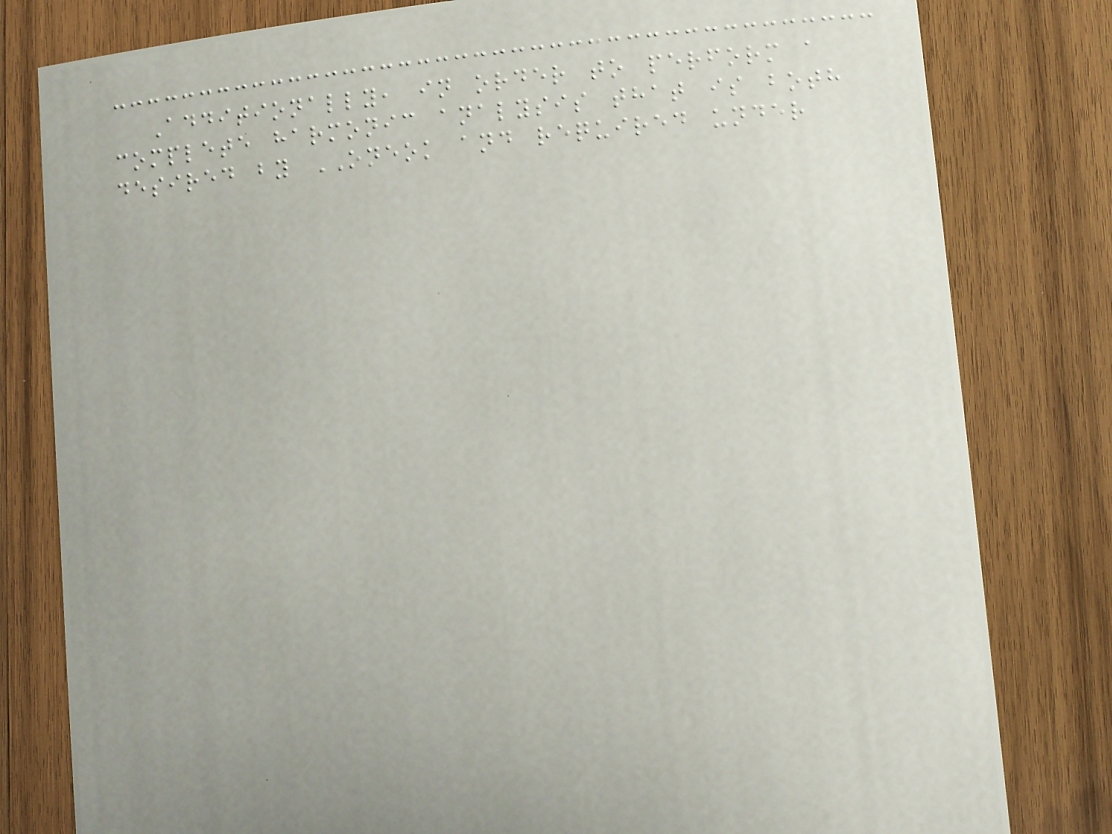Additionally, in order to perform a
complete harmonic analysis that is both
desired by ONEOK and required under
